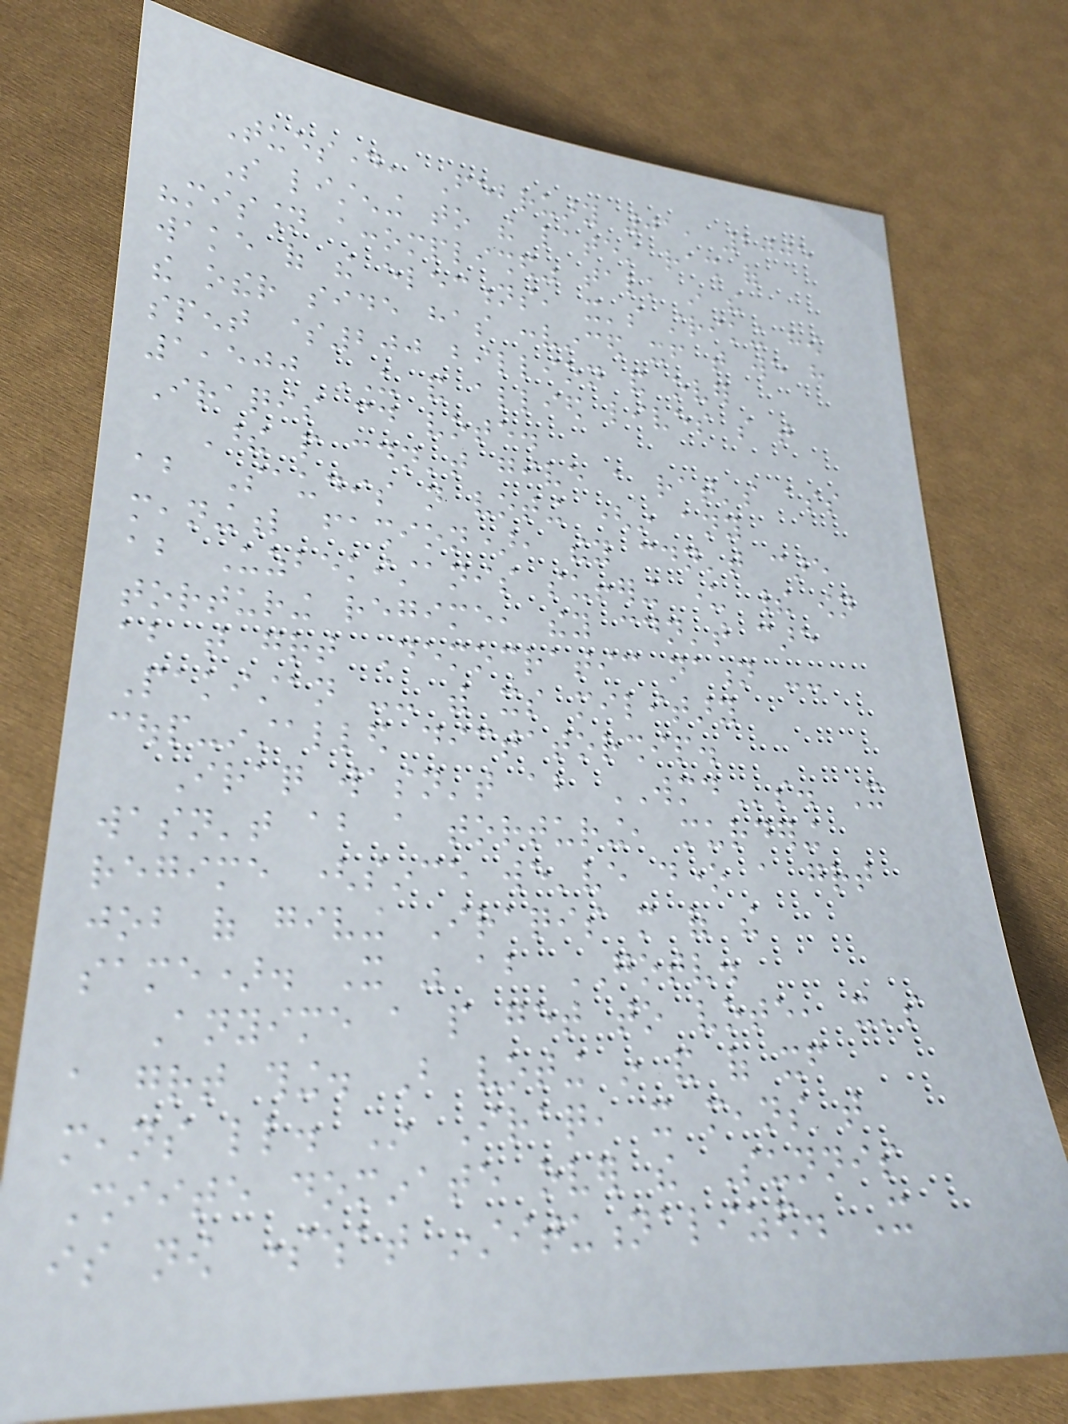Tuesday, February 01, 2005
So listening to the latest rash of
"mission accomplished" talk in the
wake of the elections, it's striking how
the other side has convinced itself that we have
spent $200 billion and over
1,500 US and allied lives so that
Iraqis could vote.
These people couldn't give a rat's ass
about Saudis not voting (in any
meaningful fashion), they couldn't care
about Uzbekistanis suffering under their own
torturing regime, they couldn't care
about that great Democratic nation --
Pakistan -- with its military
coup-installed dictatorship.
Iraq wasn't about WMDs. It
wasn't about a torturing, murdering
regime (since we've done a great
job of giving Iraqis more of the
same). It was about GOTV.
Anyime a people get to vote, it's
a great thing. But voting in and of itself
means little. In Iraq, it means that
Shiite dominate over the Sunnis
is now somewhat institutionalized. It
